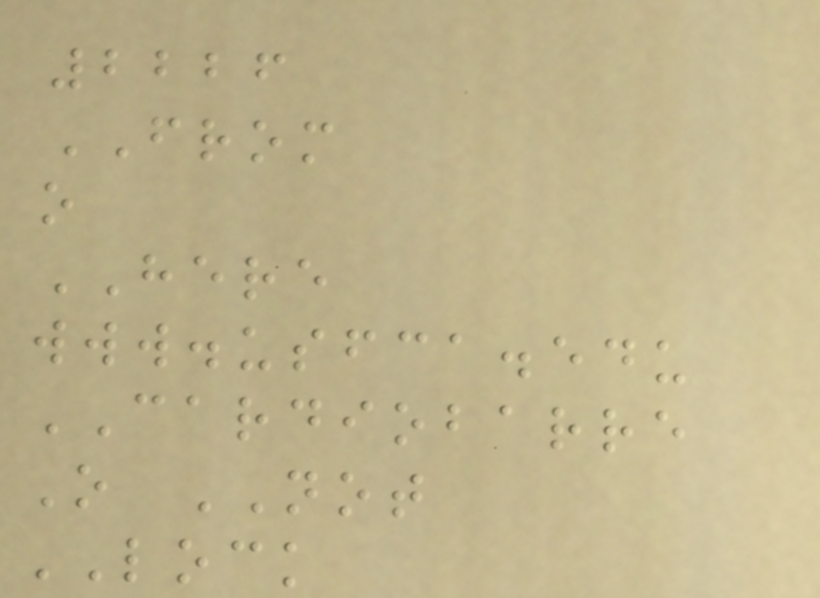2226
FROM
o
HERE
www.usfca.edu
CARDIOBARRE
O NOT
LOCK
